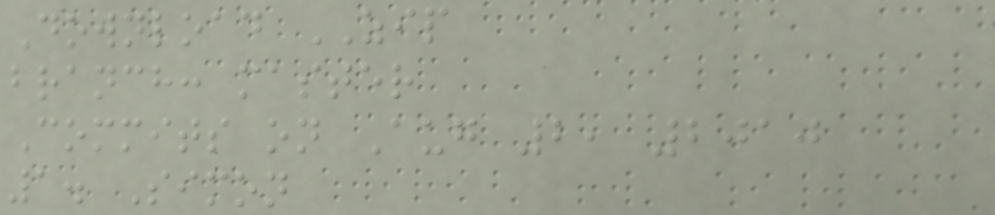Download ZIP
branch: master
Commits on Aug 2, 2010
1. Simon
